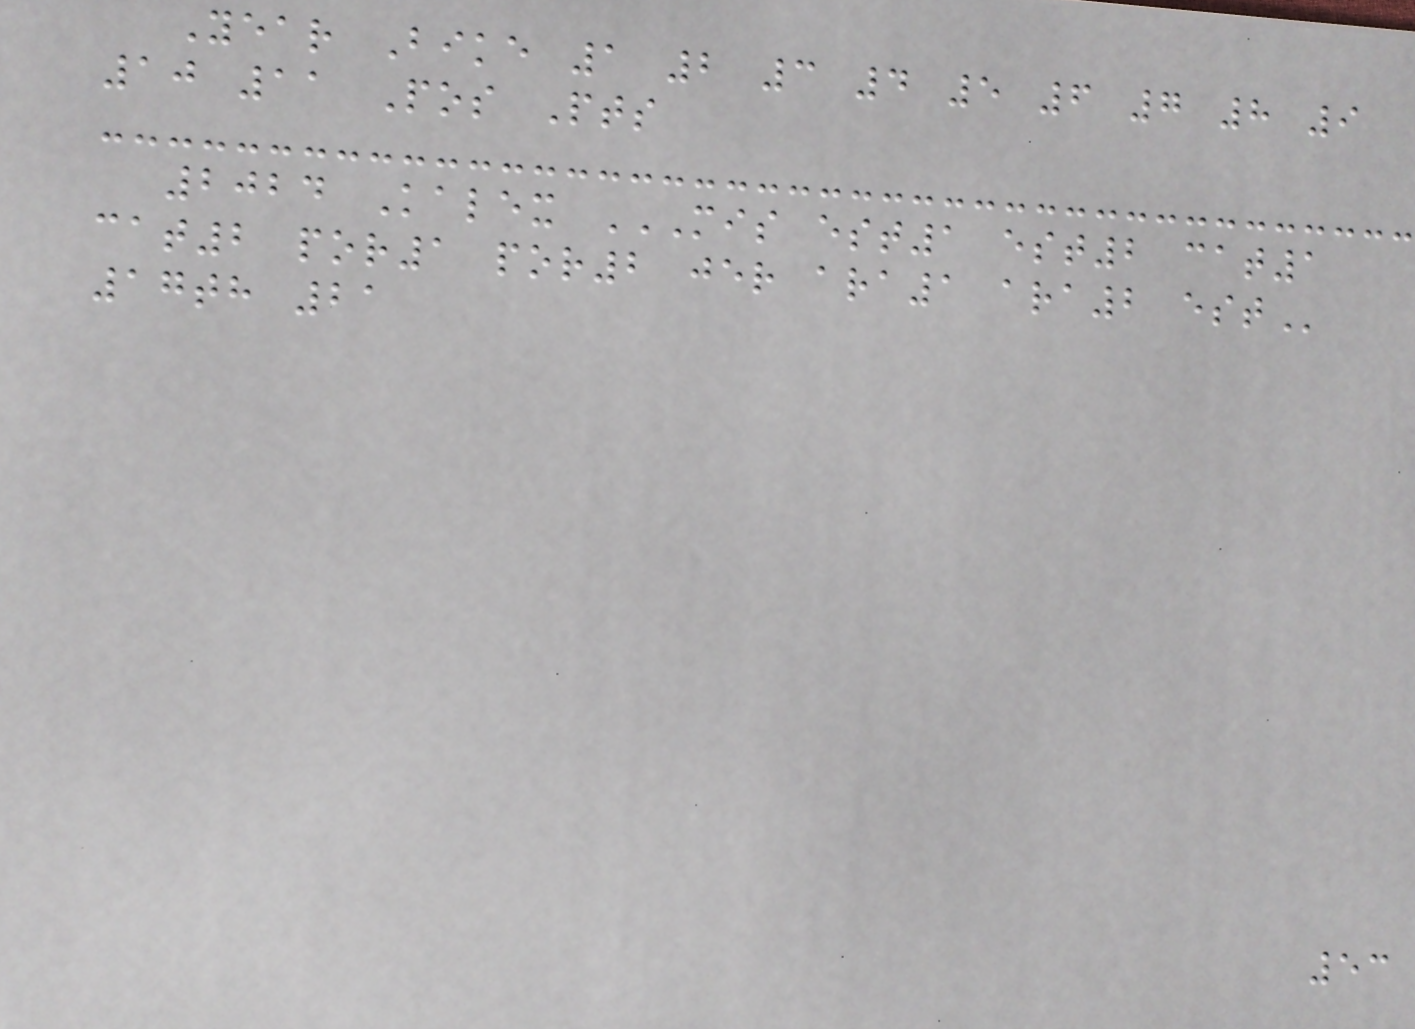Year Bike 1 2 3 4 5 6 7 8 9
10 11 Pos Pts
2024 Kalex MIS EST1 EST2 CAT1
CAT2 POR1 POR2 JER ARA1 ARA2 EST
17th 21
53
